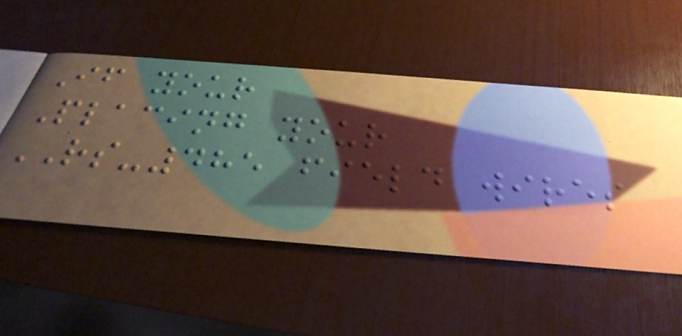If your
Placing your
RS-485 field wires
